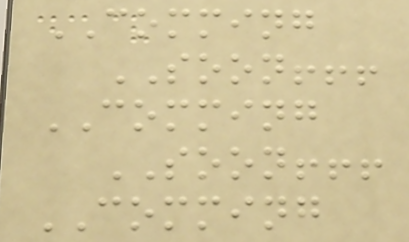COMMING
SOON!!!
COMMING
SOON!!!
COMMING
